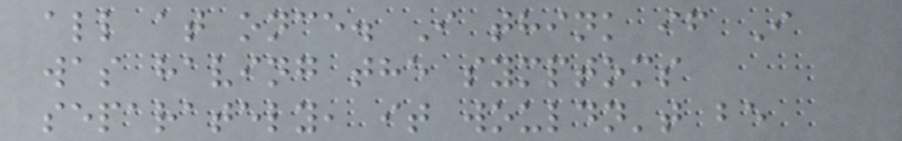all at once. I think if I
was having the symptoms
separately, it wouldn't be
